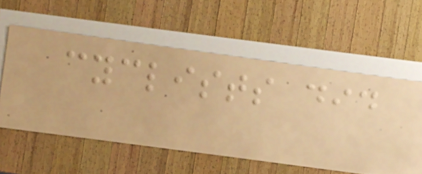cyclists did
